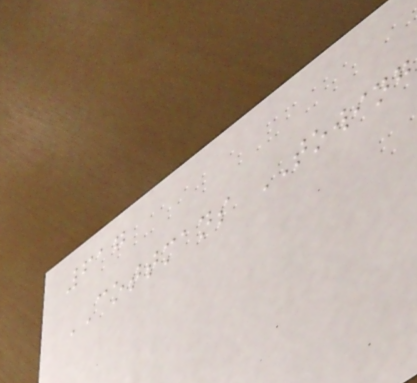617
COTTMANS TOWING
